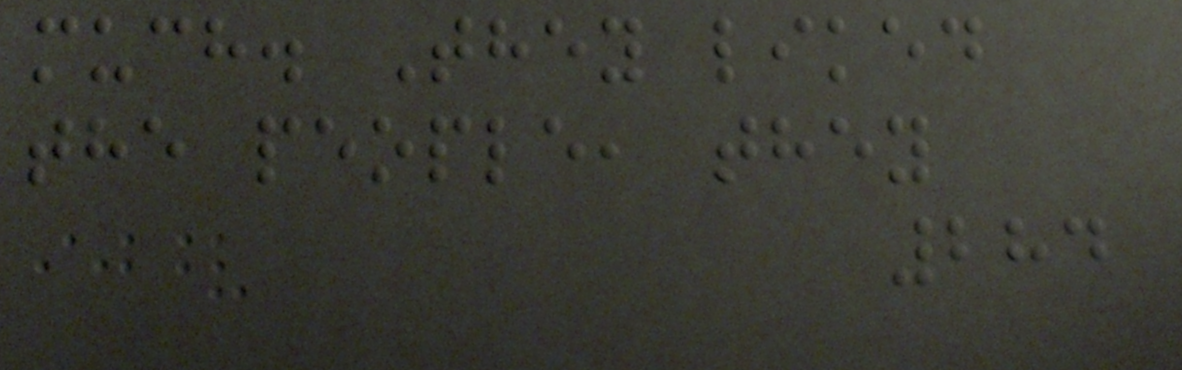much. They liked
the people, they
284
